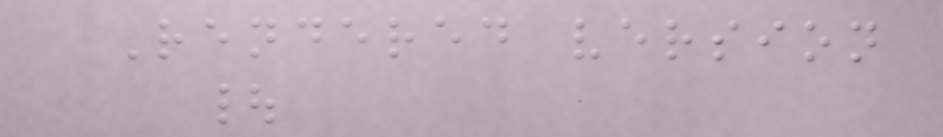Rendered version
|
